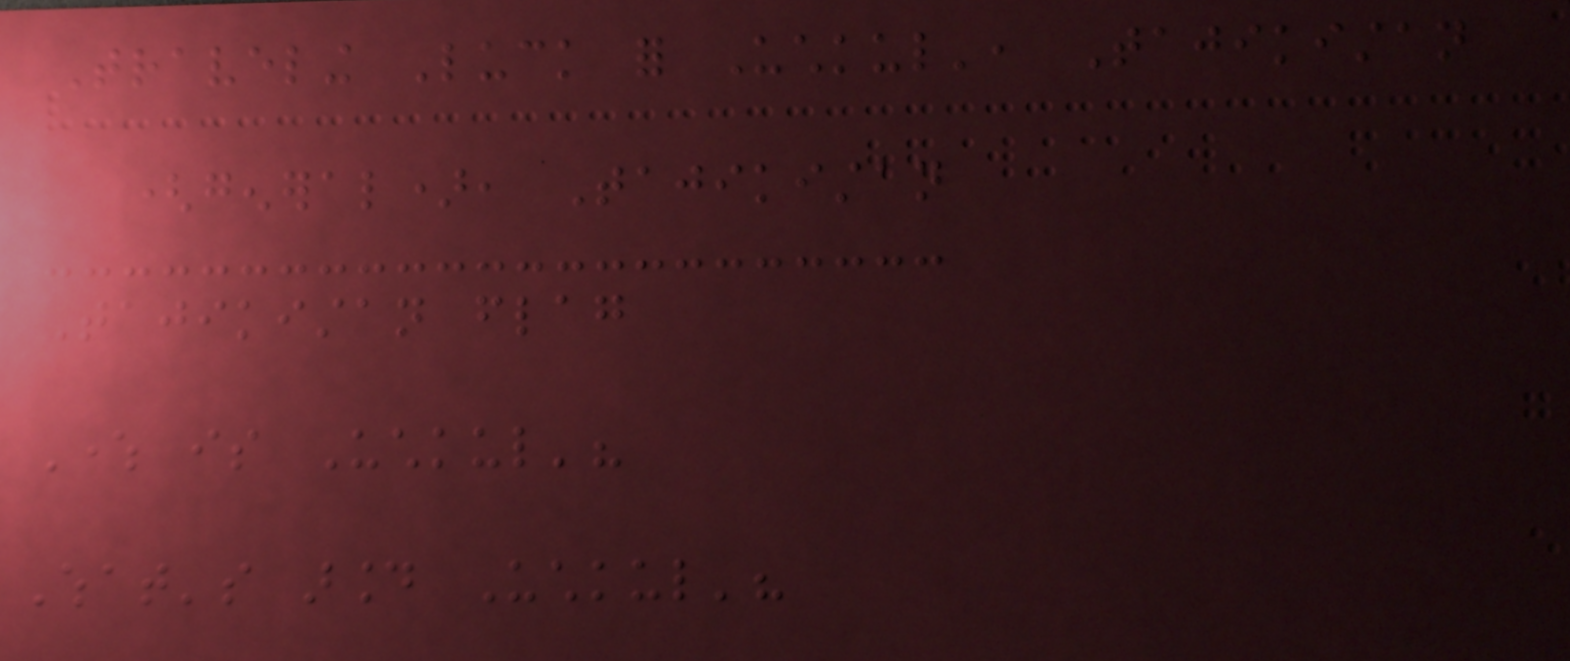Traveling Luck for Uchkul', Tajikistan
(general), Tajikistan
Tajikistan flag
Where is Uchkul'?
What's around Uchkul'?
